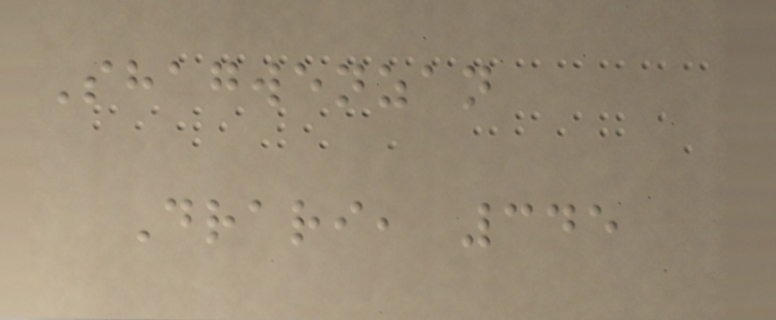Shagwenzan
Drari, 345
